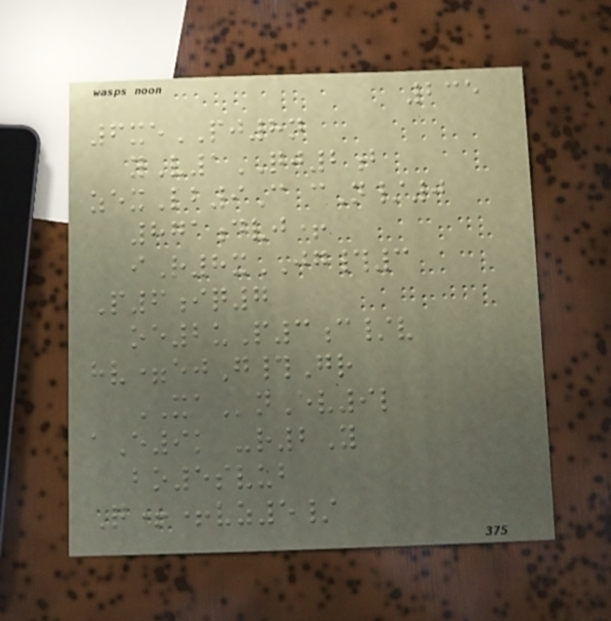235
6xePJ8n
yV1QJ2b
zexLb9C cN/0
871dvj+
iR8xJG#3
P6iq7
oe2uP3c/v
hv=ejG#Gr
XAnEv9l
aE9k -r2Y
bo5svub
Q++vz5/
